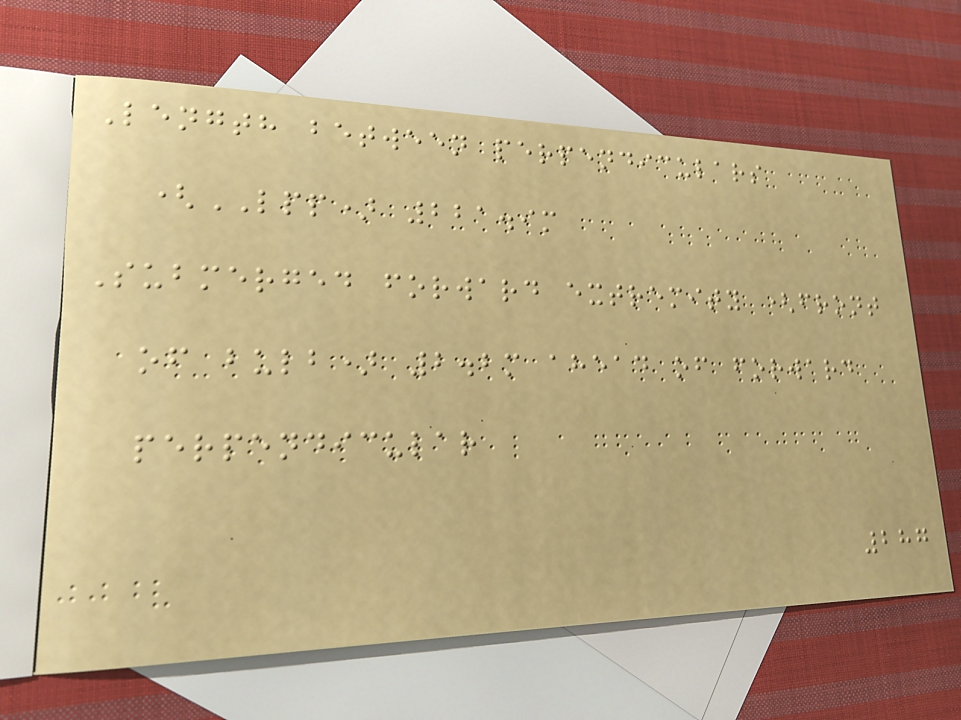Length between perpendiculars
(LPP) 221.9m
Submerged forward extremity (front
of bulb) 2.2m ahead of forward
perpendicular
287
